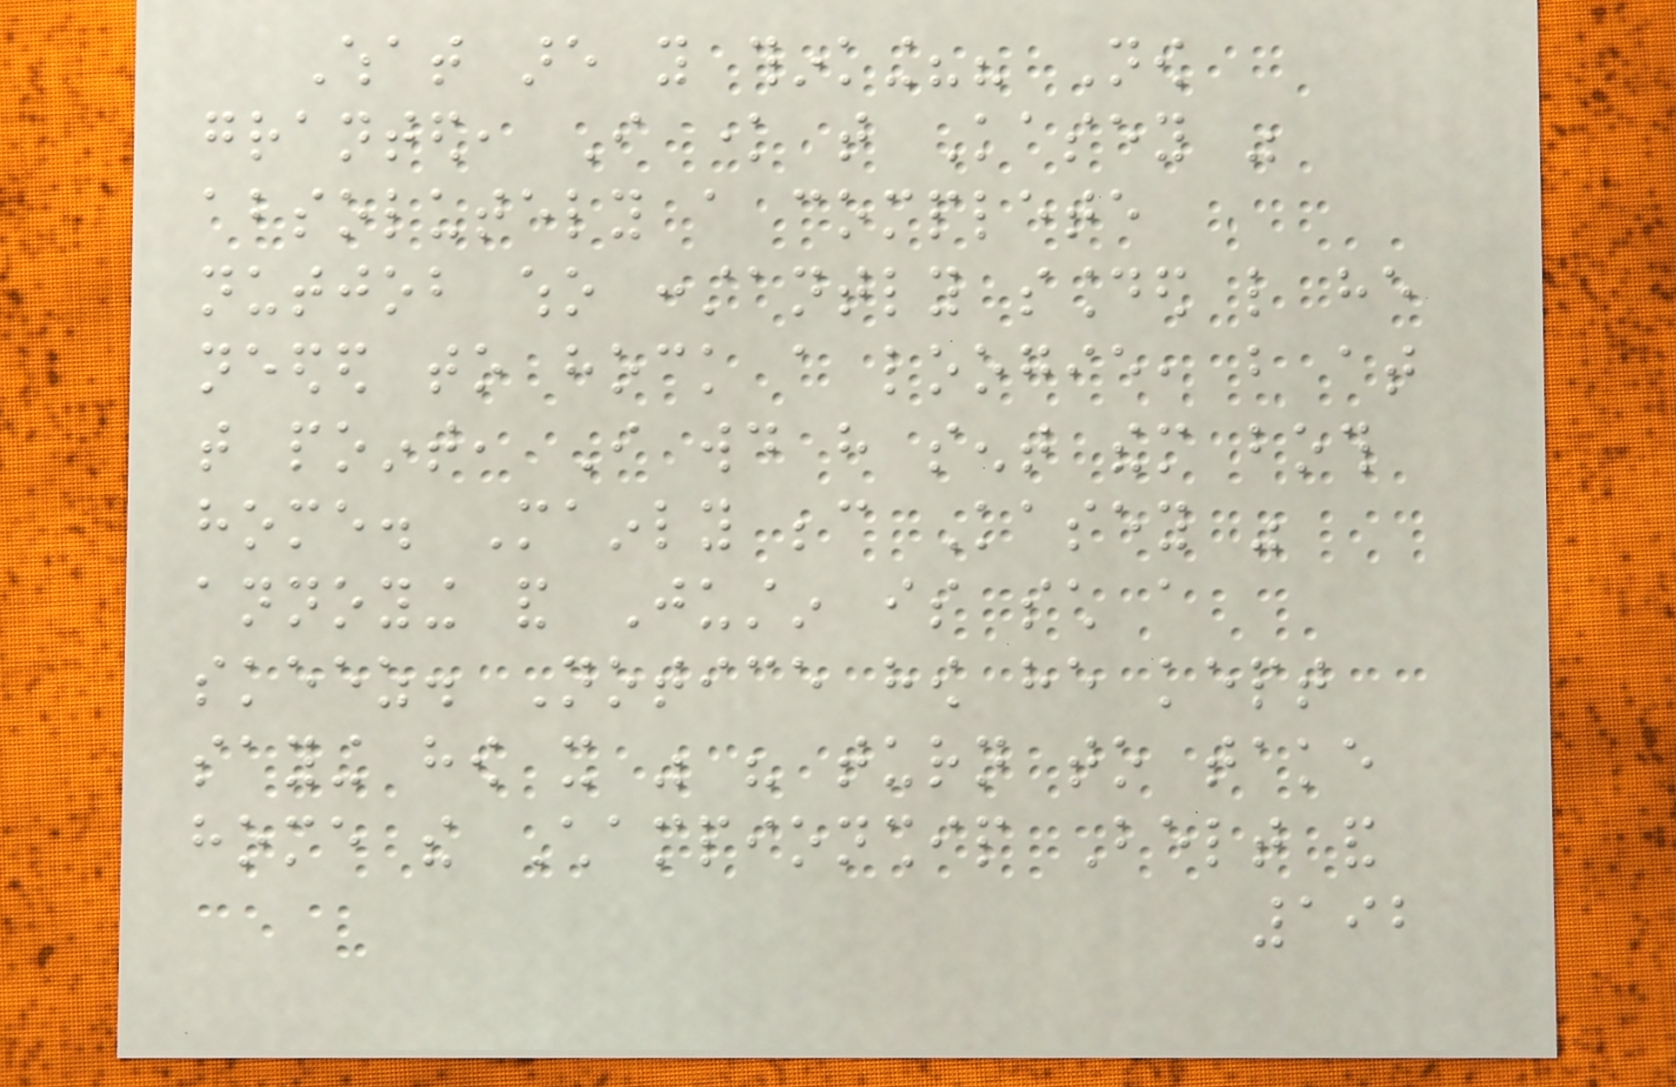What are you thinking?? Now
granted, I know that Kasey was
absolutely a complete
nutjob who constantly sounded like he
needed to hock a loogie, but at
that point, I would have sent them both
home. Mainly because Kasey was
annoying and Justin is such a
skeez. Notice how he kept
saying how it was his turn to take
home the Championship Belt and
192
